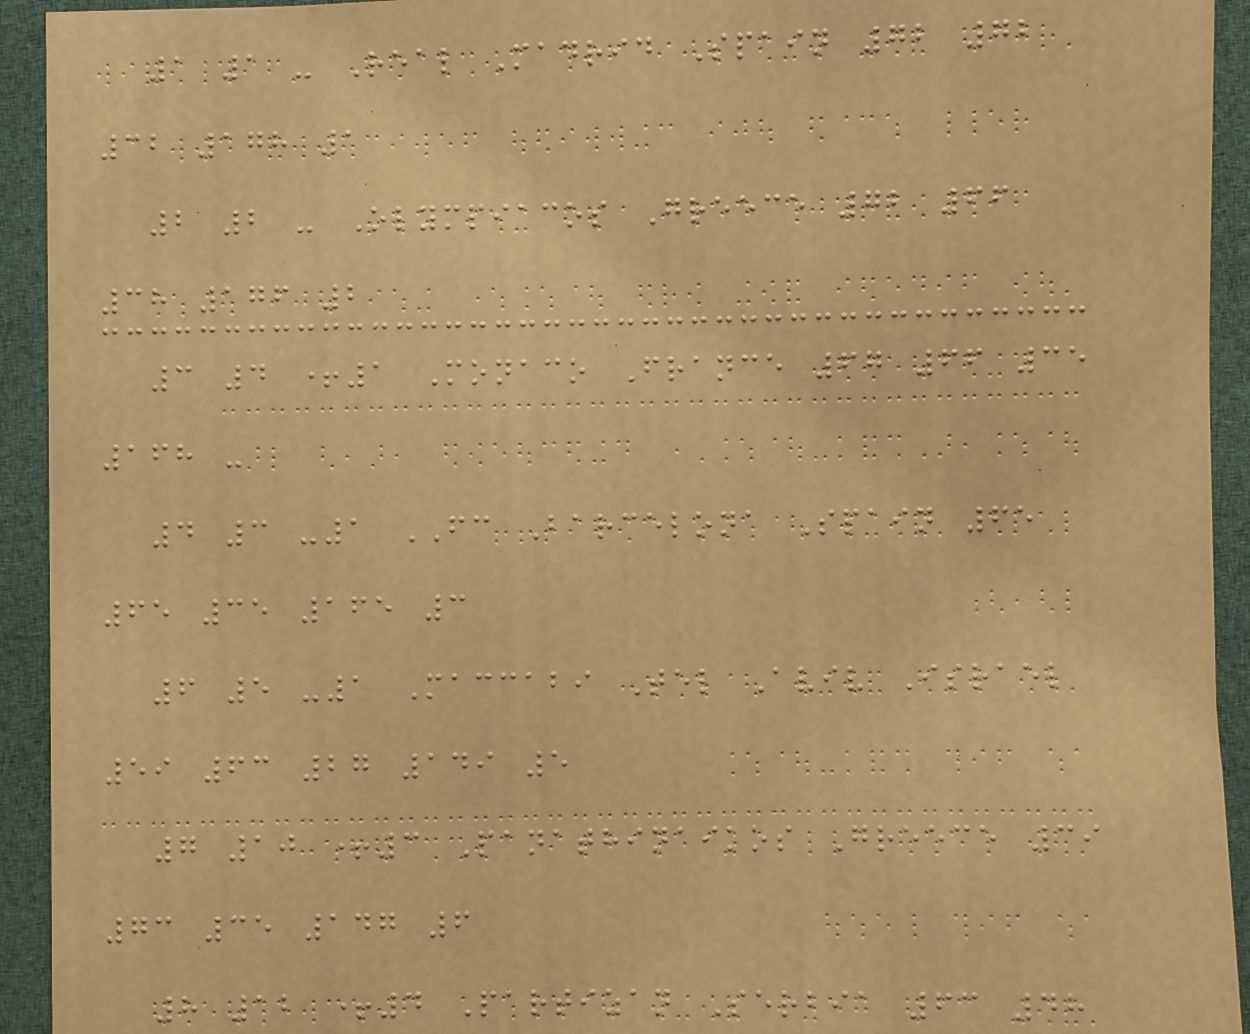1 1 - Real Madrid Spain 72 72
32 178 1
2 2 - Olympiacos Greece 72 66
38 176 2
3 4 +1 Monaco France 67 66 35
168 -
4 3 -1 FC Barcelona Spain 65
65 35 165 3
6 5 -1 Maccabi Tel Aviv Israel
59 63 27 149 5
7 10 +3 Panathinaikos Greece 39
73 35 147 6
8 12 +4 Partizan Serbia 63 48
